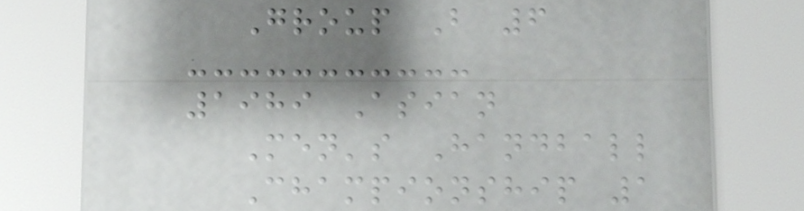Group B 6
1989 Asian
Men's Handball
Championship 1
